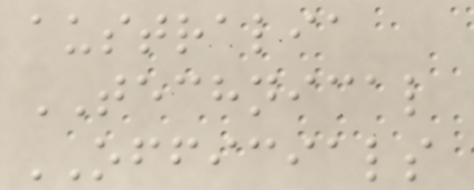australia
TECHNICAL
OFFICIALS
